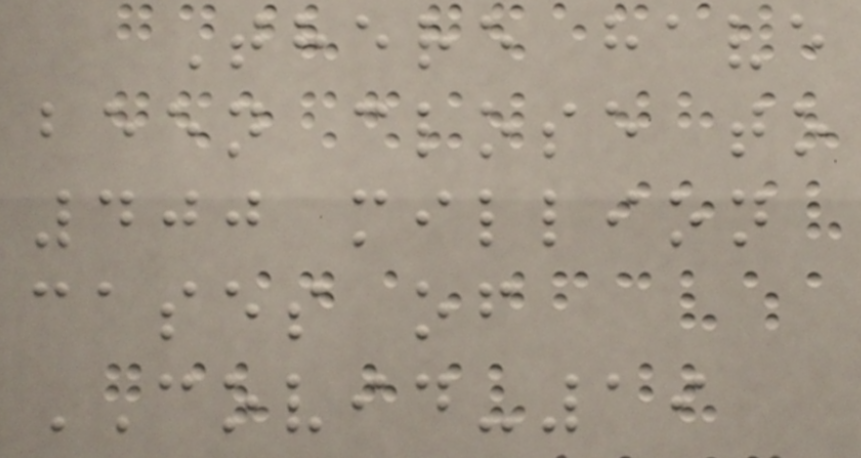There have
been close to
400 million
cases of
COVID-19
